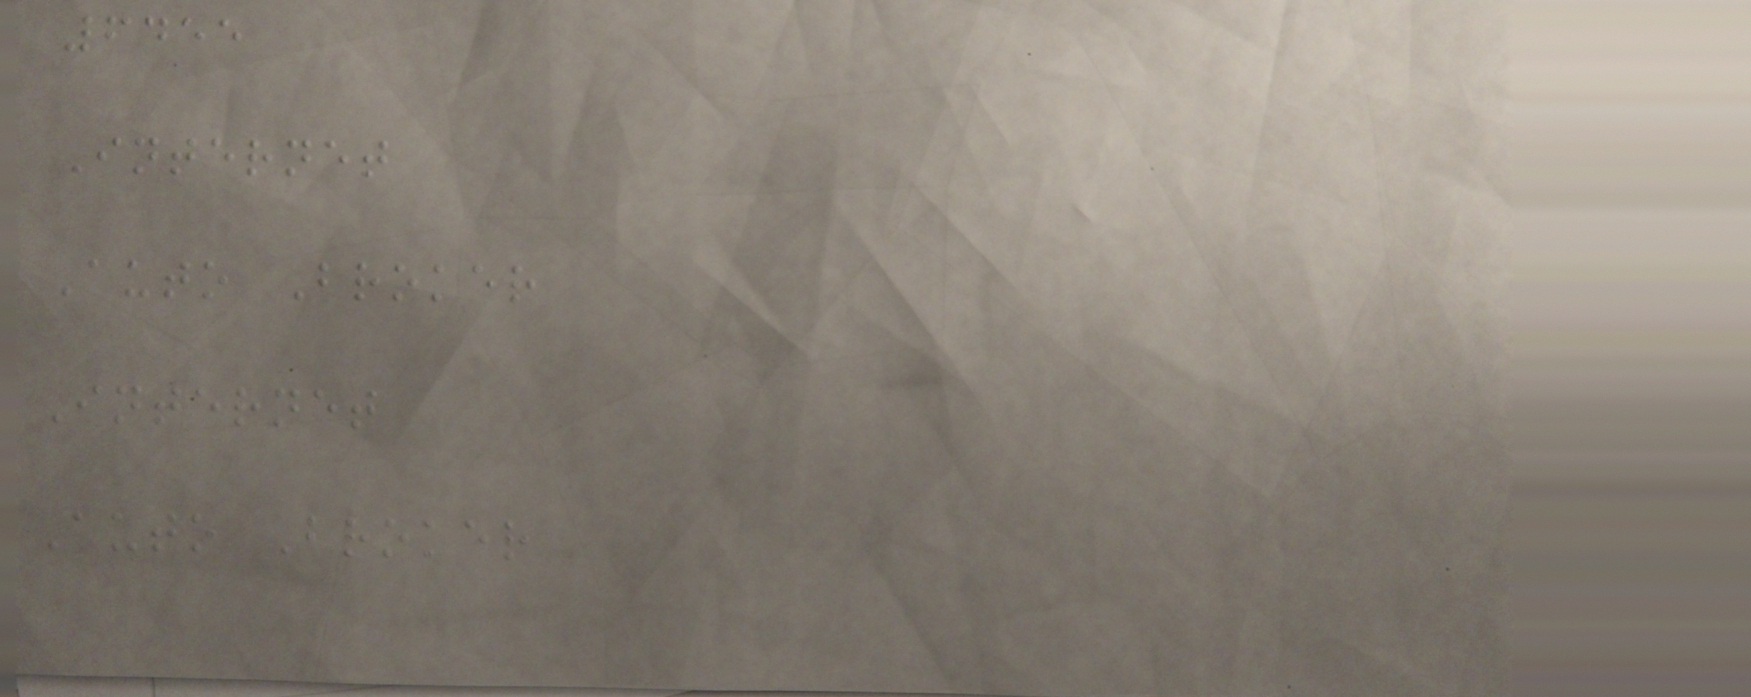6455
Internet
Auto Broker
Internet
Auto Broker
